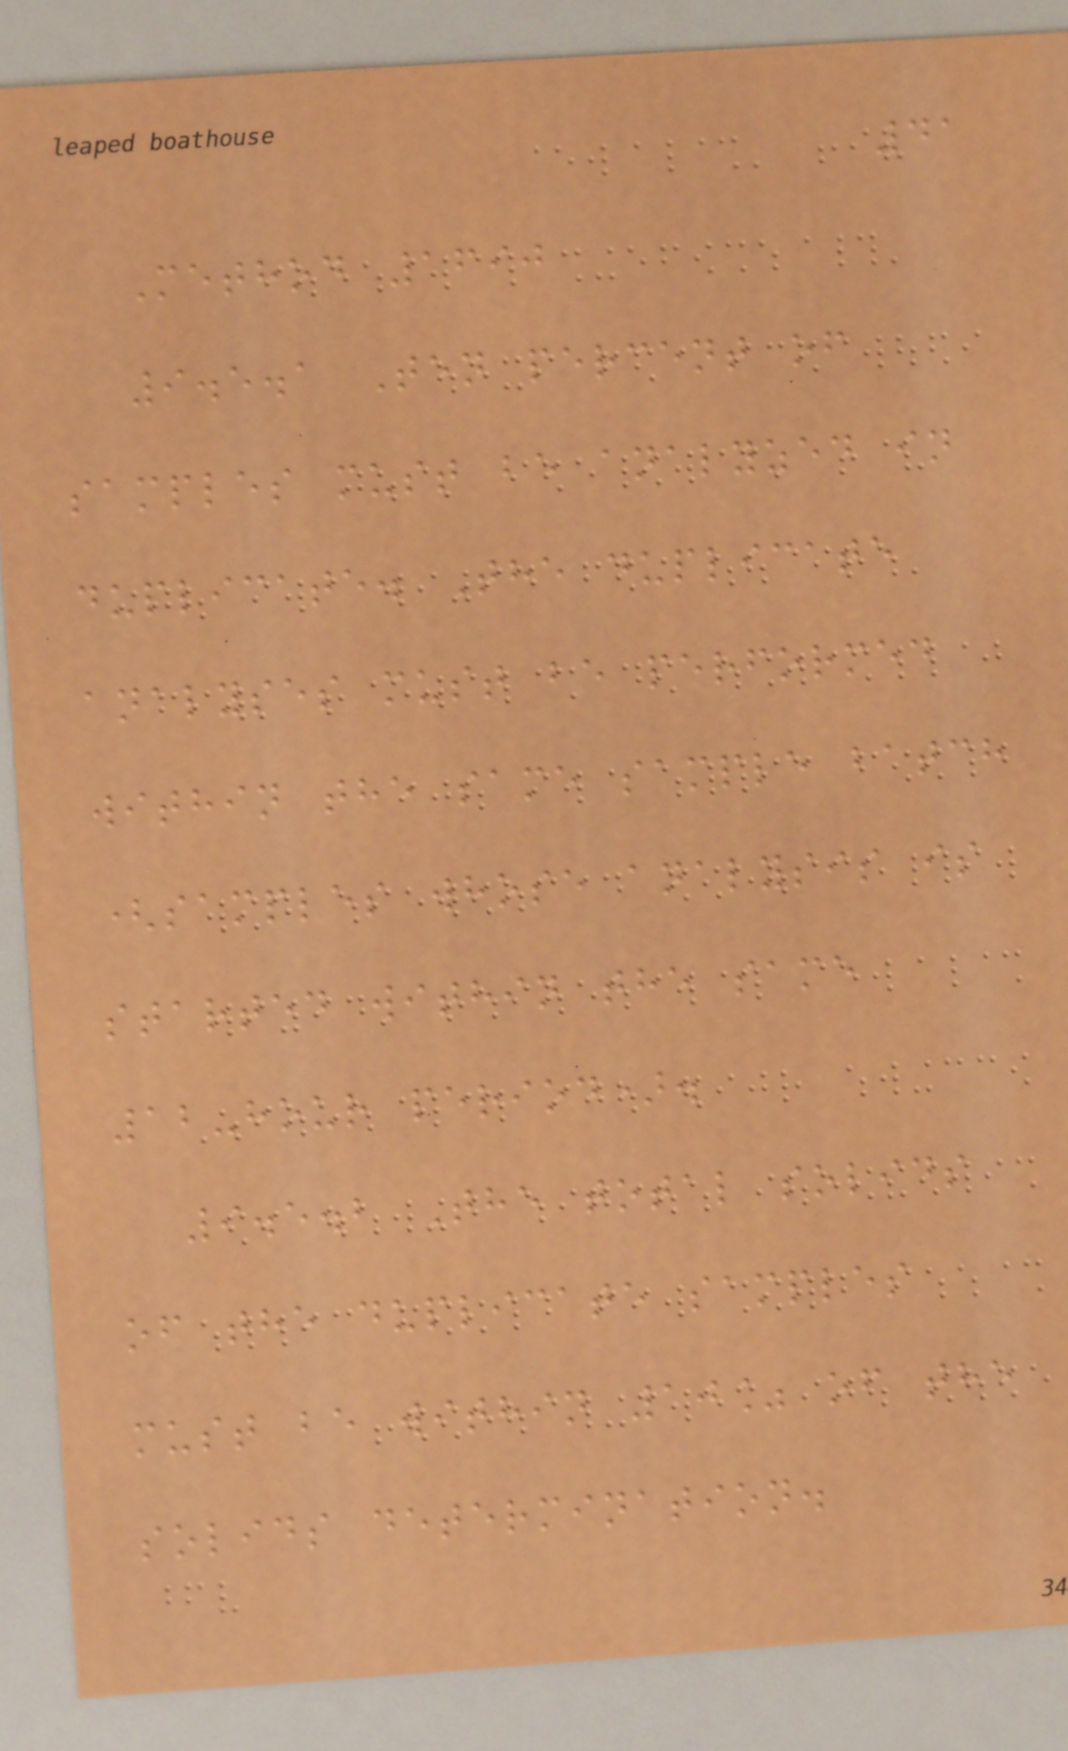41
Method 1690
9.5.1 Ten percent of
samples must be analyzed in
duplicate. The duplicate
analyses must be performed
within the same sample batch
(samples whose analysis is
started within the same
12-hour period).
9.5.2 The total solids
of the duplicate samples
must be within 10% of the
solids determination.
